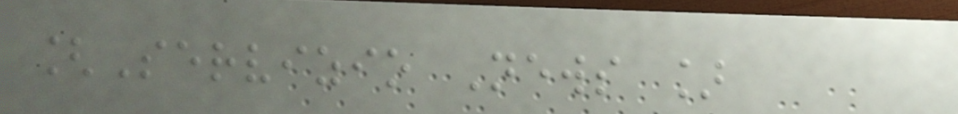[Servizio News ]
